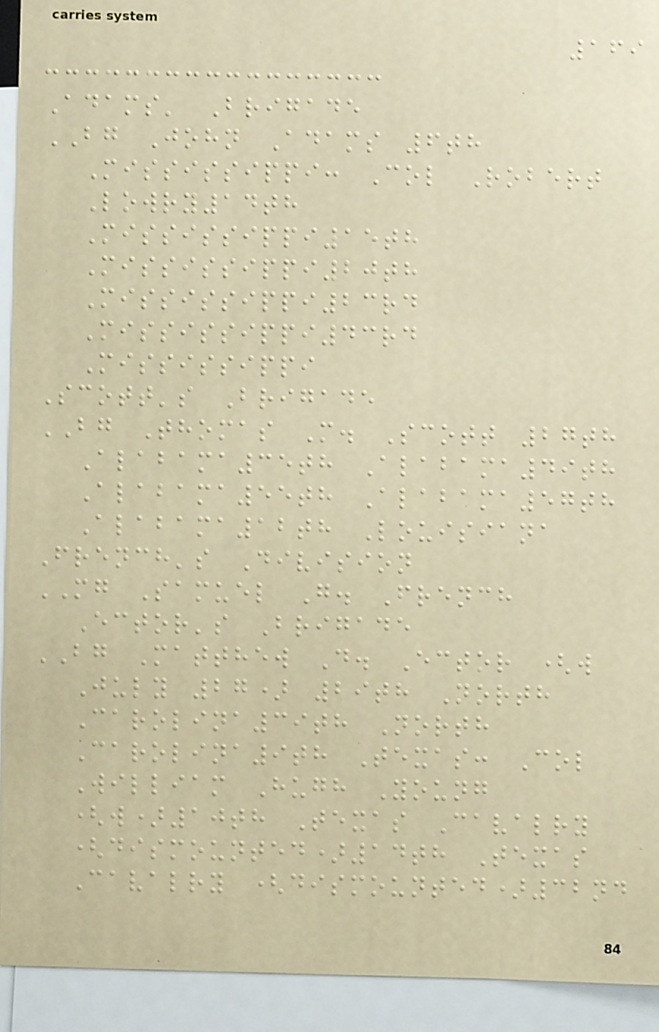169
Adams' Brigade
BG John Adams 6th
Mississippi: Col Robert
Lowry14th
Mississippi15th
Mississippi20th
Mississippi23rd
Mississippi43rd
Mississippi
Scott's Brigade
BG Thomas M. Scott 27th
Alabama35th Alabama49th
Alabama55th Alabama57th
Alabama12th Louisiana
French's Division
MG Samuel G. French
Ector's Brigade
BG Matthew D. Ector (w
July 27) 29th North
Carolina39th North
Carolina9th Texas: Col
William Hugh Young
(w)10th Texas Cavalry
(dismounted)14th Texas
Cavalry (dismounted)32nd
